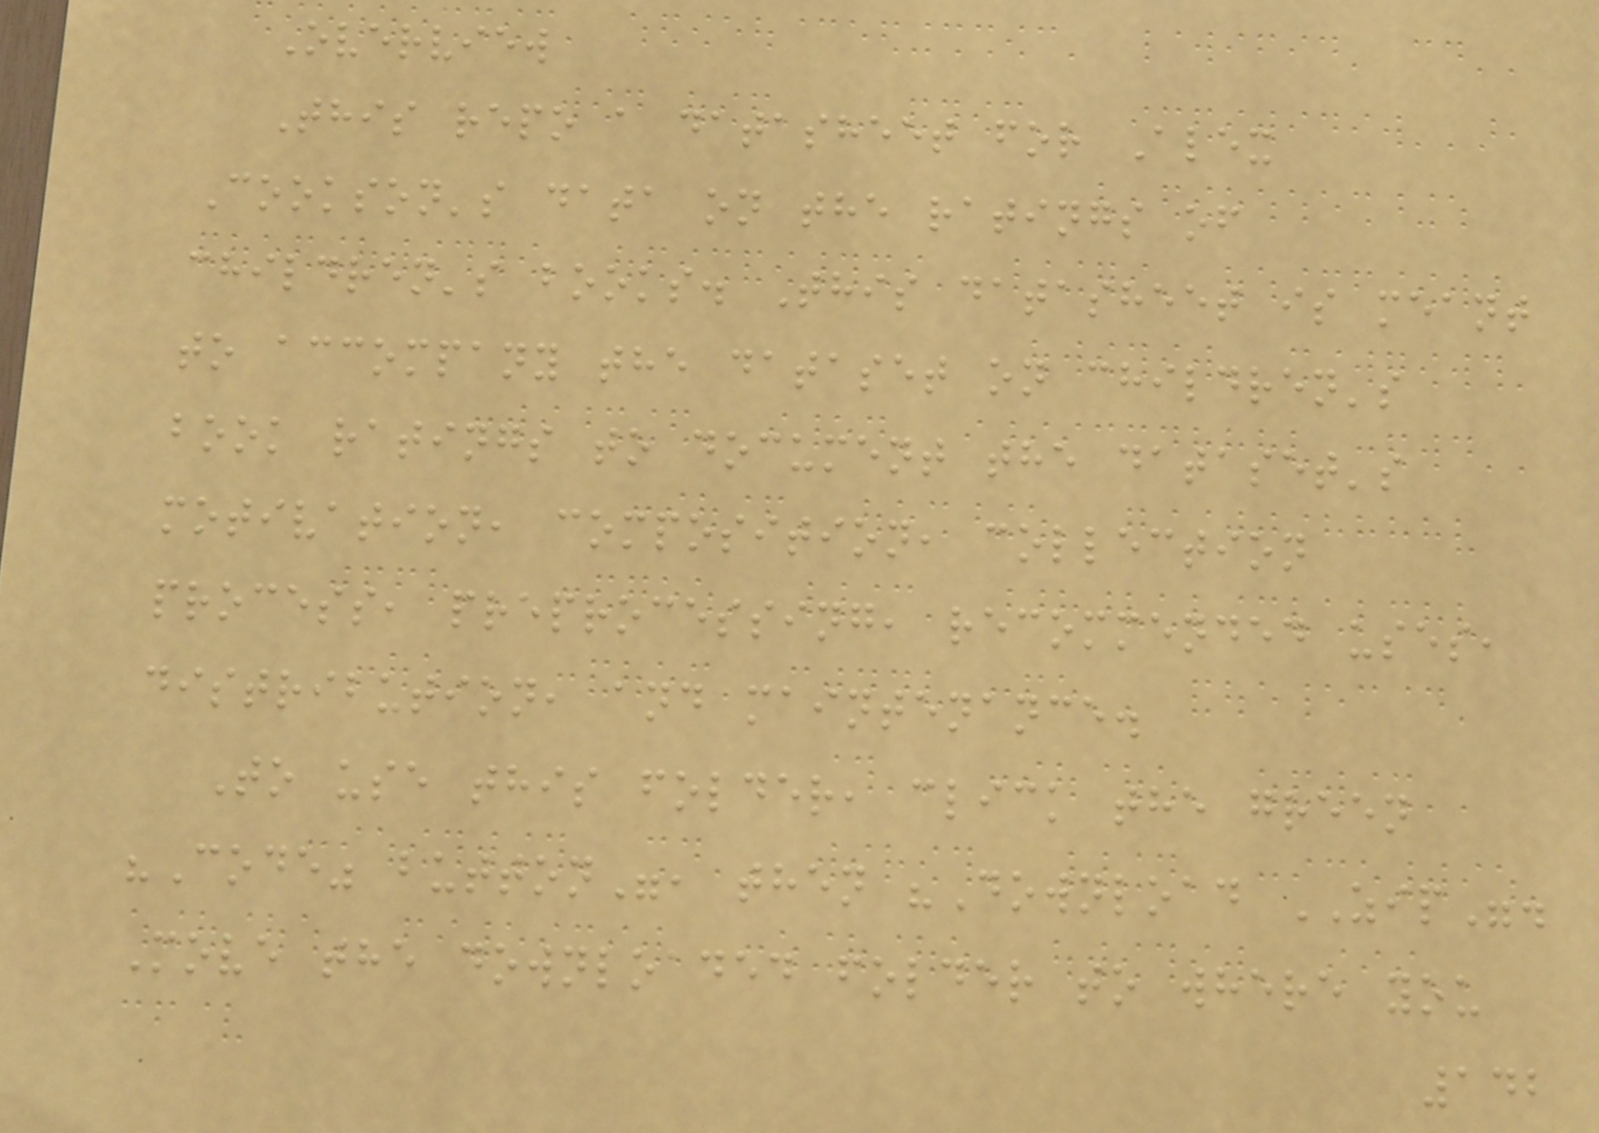Overview
This repo a datasheet for Alex
Cookson's data on the ratings of
children's books. This datasheet is meant
to accompany the dataset on children's
book ratings to document the dataset's
motivation, composition, collection
process, preprocessing, recommended uses,
distribution, and maintenance.
To use this folder, click the green
"Code" button", then "Download ZIP".
Move the downloaded folder to where you
142
